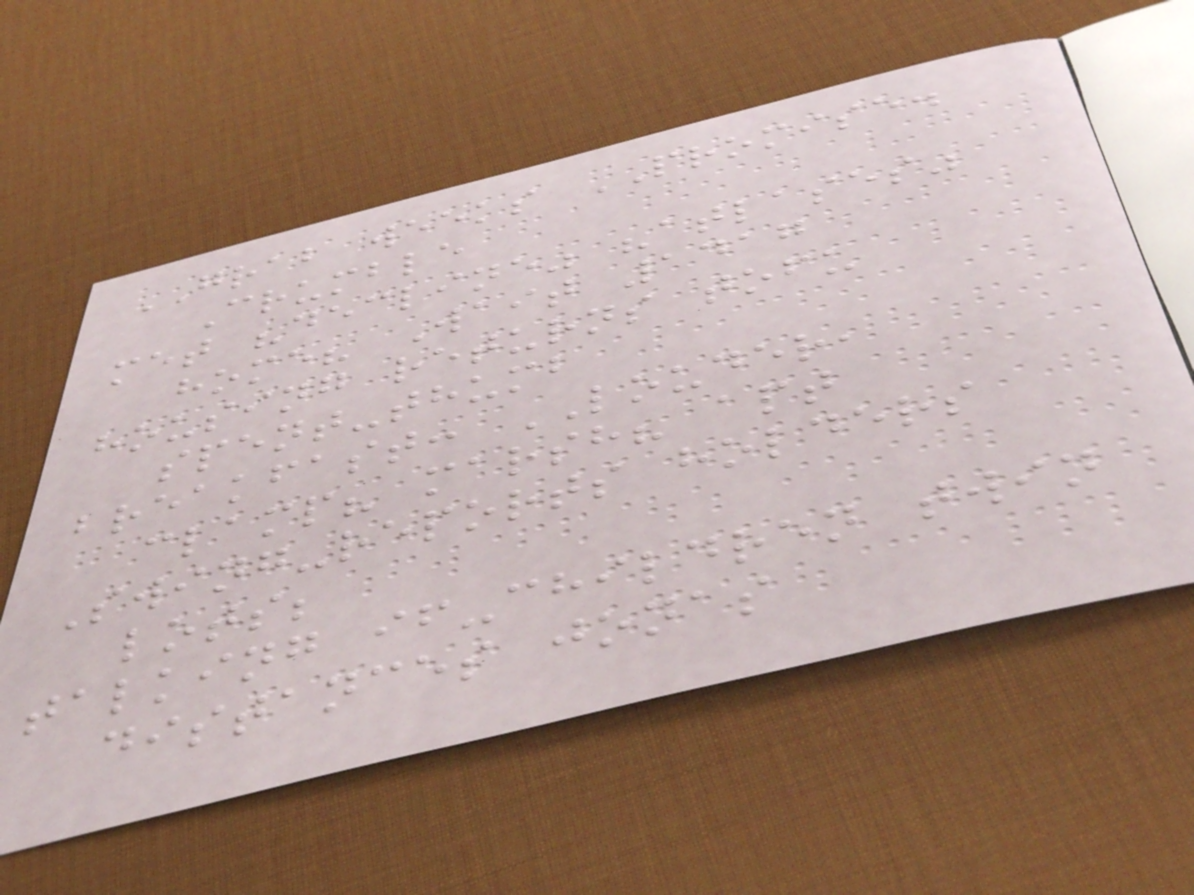GRAB weeks PROMISE.
Crumble
met "decline" "atlases"
home? Wait 1417
housing returns tofu
spent-thumb
breakfast: LOUDER,
clamp? marsh? apt
Swing-reports holders
lots;
talking if-children twin
distances jonas
